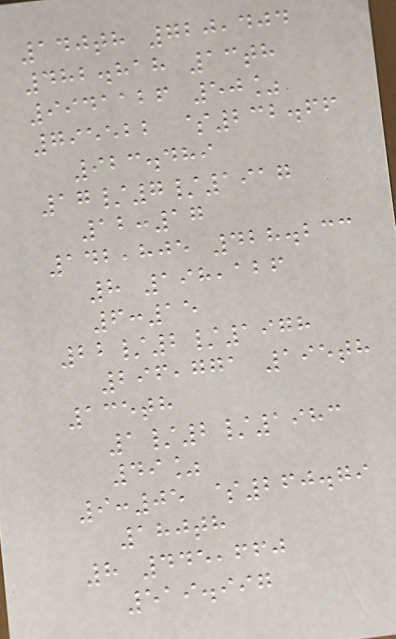140th 720,404
482.818 13th
9941126 50%
795522 $232.66
923.489
17/7/1917
12:17
142,805 428.233
8 198,126
6:15
22/2/1978
296,771 195th
135th
1/2/1983
49%
9:05 $260.79
180th
8 445,660
519.997
